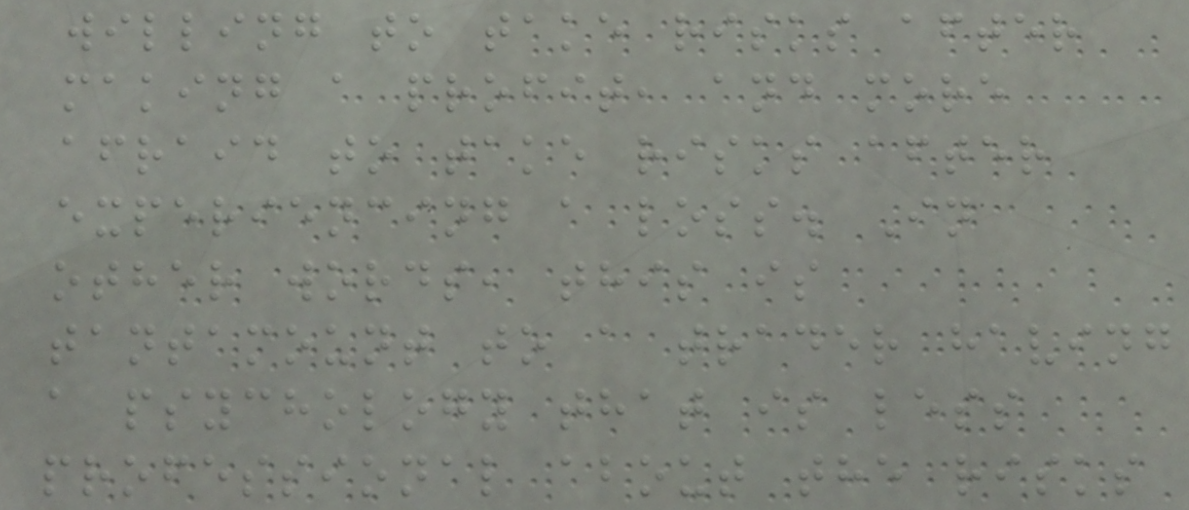willing to take risks after
making a profit, and more
afraid to take risks after
experiencing a loss. In
other words, this is
tantamount to a trader having
a psychology that is less
professional about the risks
